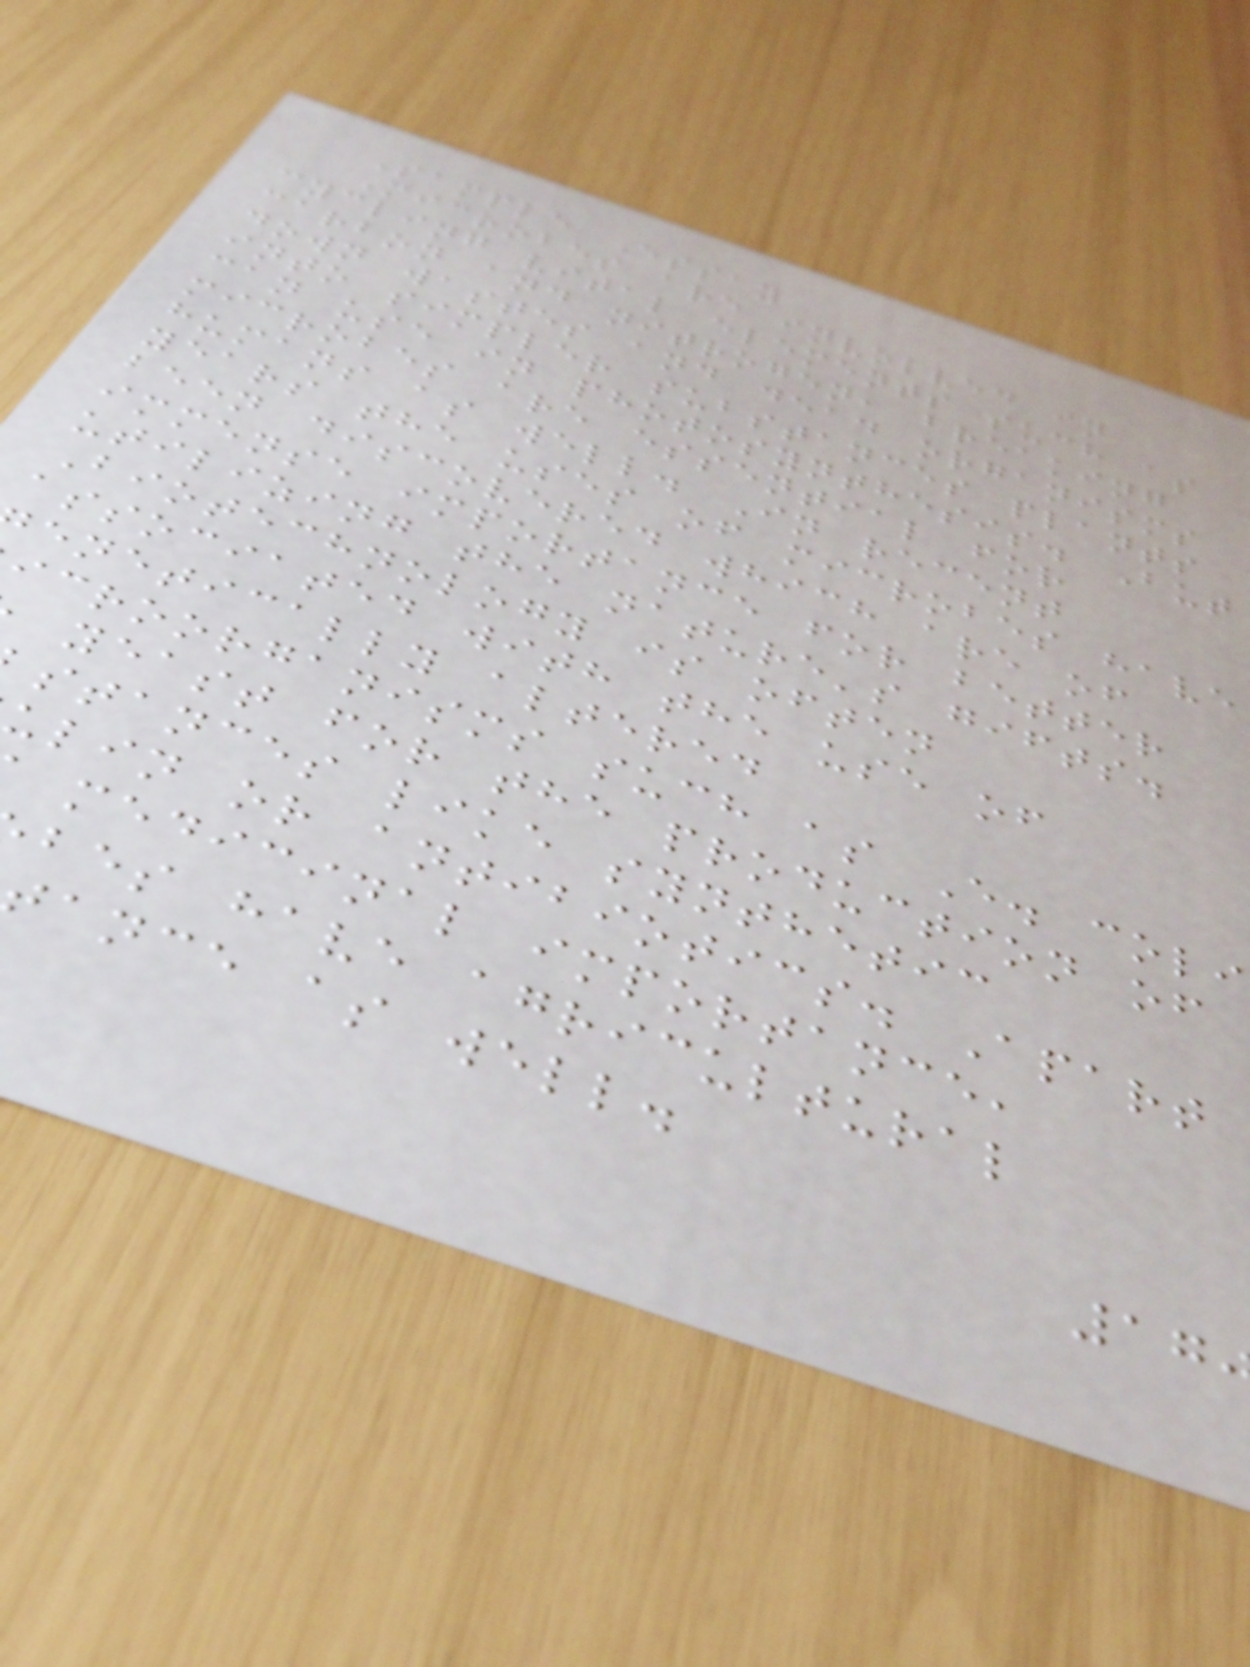Sample Essay
Microbes are involved in
cycling vital elements such as
carbon and nitrogen, breaking
down wastes and dead organisms
into simpler substances plants
can use in photosynthesis. But
microbes are essential for
humans as well. In recent
years the uses of microbes have
been discovered which are of
immense importance for better
utilizing the nature's gifts.
Biotechnology is often
associated with the use of
enetically altered
icroorganisms such as E. coli
yeast for the production of
stances like synthetic
ulin or antibiotics. Apart
medicinal importance,
bes have agricultural
ance as well.
